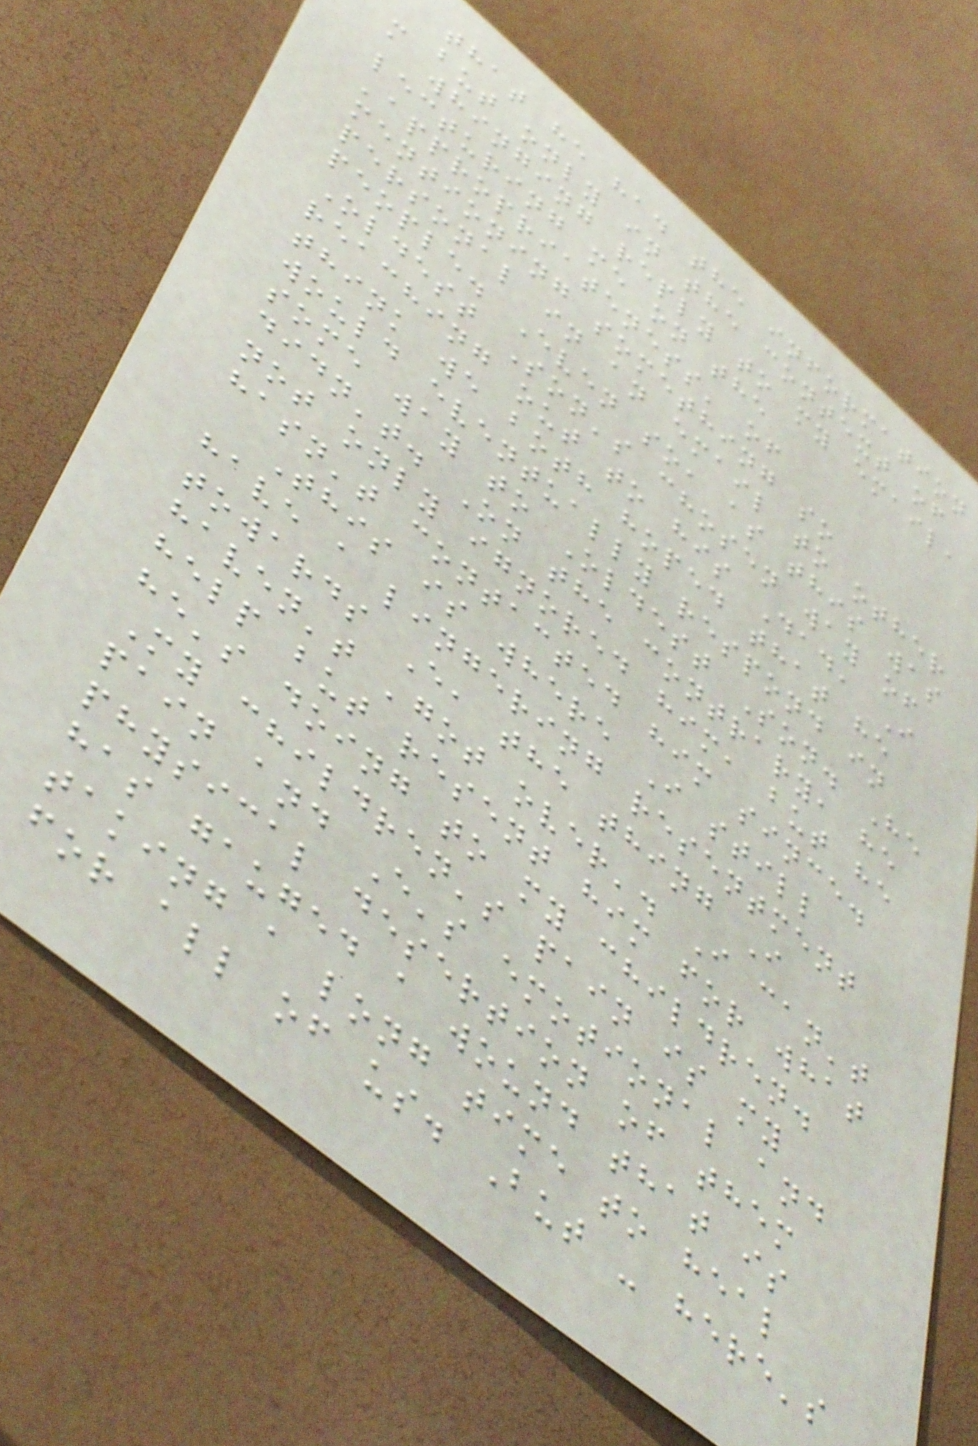that he had the information
- but only in the context of
a whinging reply to my email,
lecturing me on the
'appropriateness' of
mentioning something so
personal in an email to other
people. Even so, as this was
Oldest Son's chosen way of
reaching out to his Dad, I
think we both hoped that he
would eventually respond in
some way to Oldest Son. He
didn't. On the contrary, he
not only ignored him, but he
hasn't contacted him since.
This is where I still
have a lingering resentment
towards E, the thing I
haven't 'got over'. I can't
help but resent him for what
he's doing to my children.
My children's pain is my
pain and E's emotional and
physical desertion of them
has gauged a wound that is
taking a long time to heal
for all of us. But - here's
